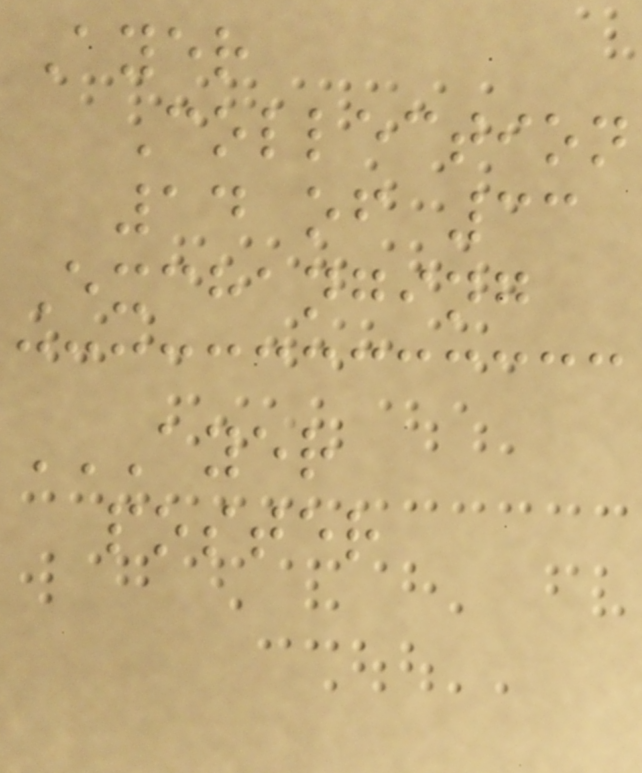Ayer
Collection
14 of 33
Exchanging
AYER
POSTER
